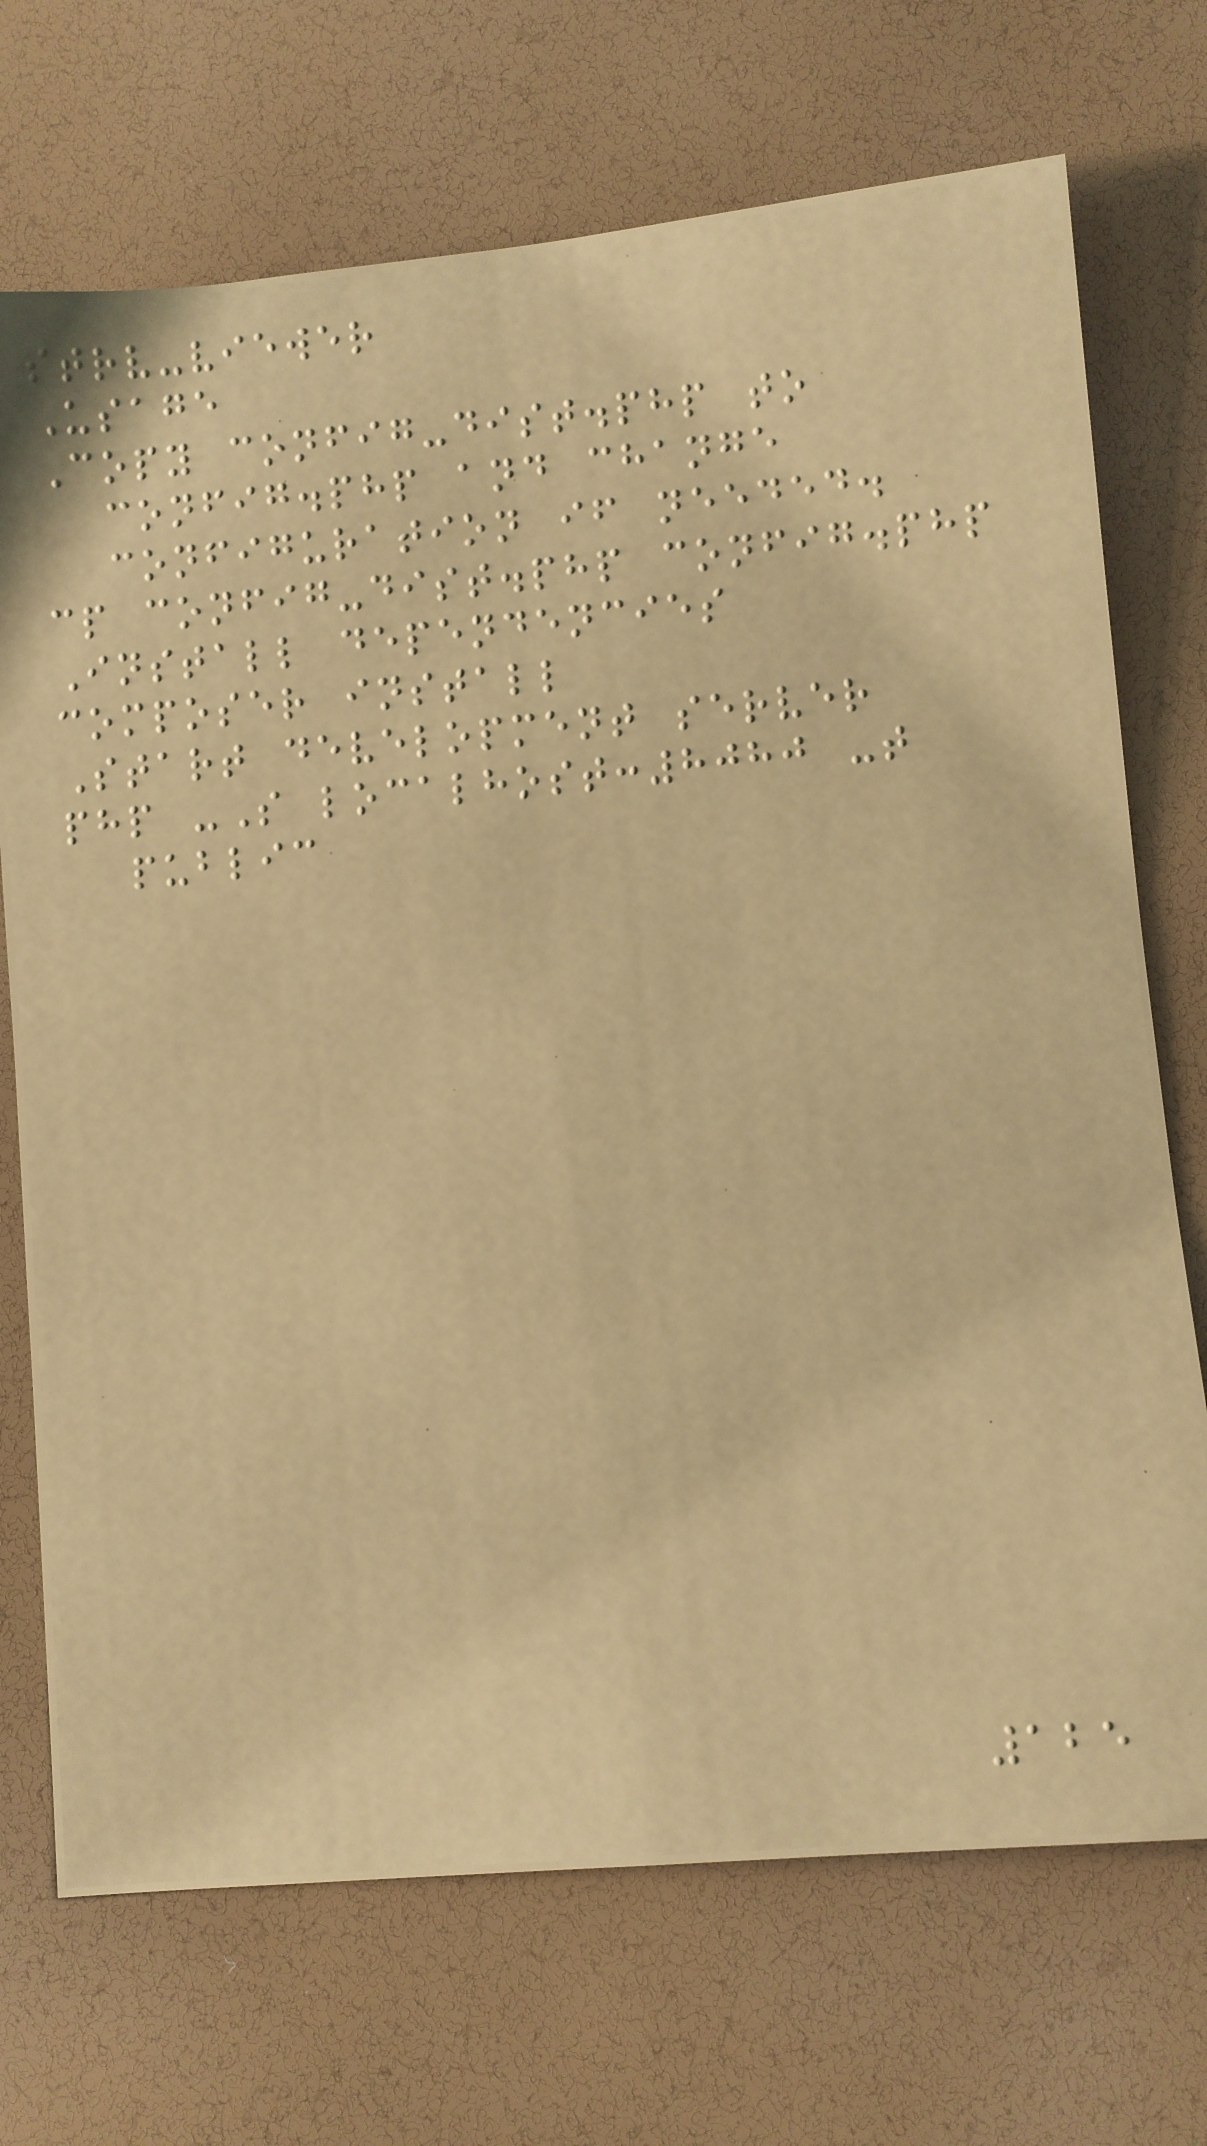strv-viewer
Usage
Copy config-dist.php to
config.php and change
configuration if needed.
cp config-dist.php config.php
Install dependencies
composer install
Start development server
php -S localhost:8080 -t
public
125
